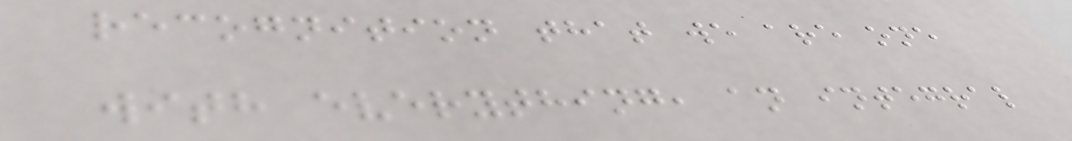recognition that we are one
with everything, an integral
